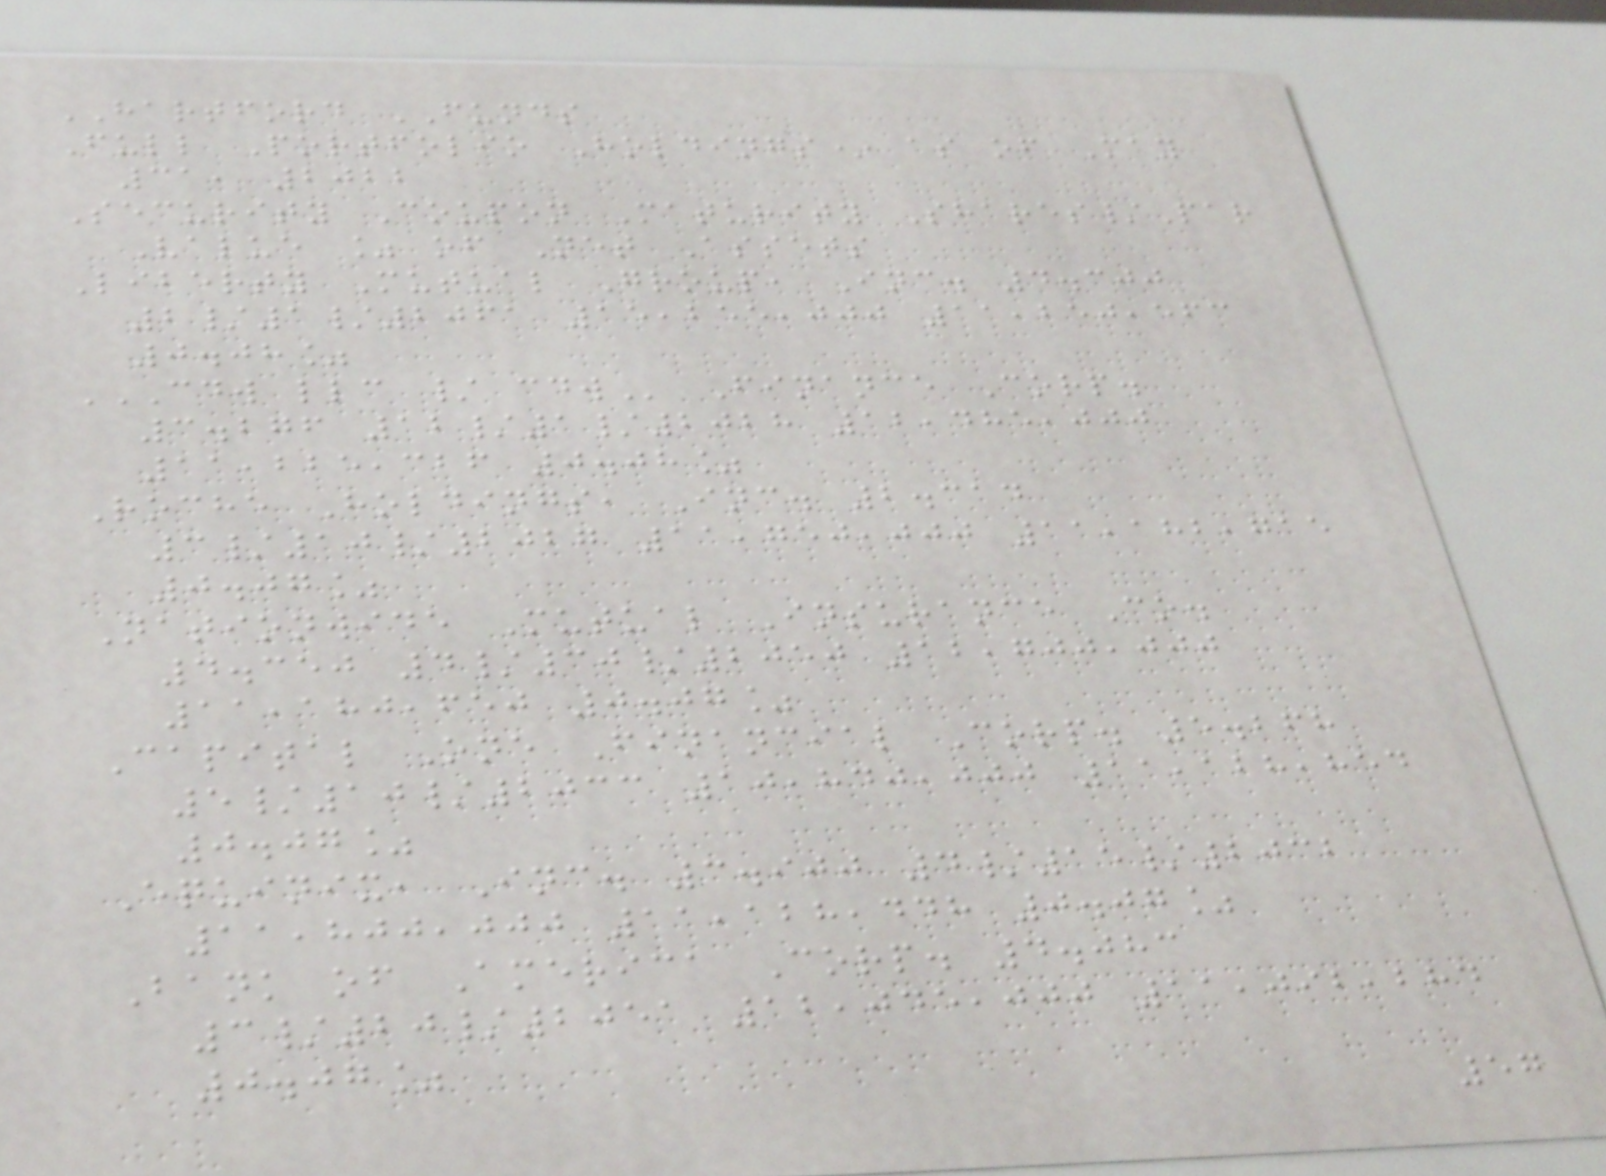HARTFORD FUNDS
Full Portfolio Holdings* as of May
31, 2022
Security Coupon Maturity Shares/Par
Value % of Net Assets
Liberty Mutual Group, Inc. 4.300
2/1/2061 15,255,000 11,250,563
0.08%
CDW LLC / CDW Finance Corp.
3.276 12/1/2028 12,485,000
11,225,326 0.08%
Roche Holdings, Inc. 2.314
3/10/2027 11,750,000 11,182,715
0.07%
Nationwide Mutual Insurance Co.
4.350 4/30/2050 12,700,000
11,180,650 0.07%
Capital One Financial Corp. 5.268
5/10/2033 10,840,000 11,128,854
0.07%
Equinix, Inc. 3.900 4/15/2032
11,800,000 11,128,448 0.07%
Bank of America Corp. 4.083
3/20/2051 12,045,000 11,092,284
0.07%
57
